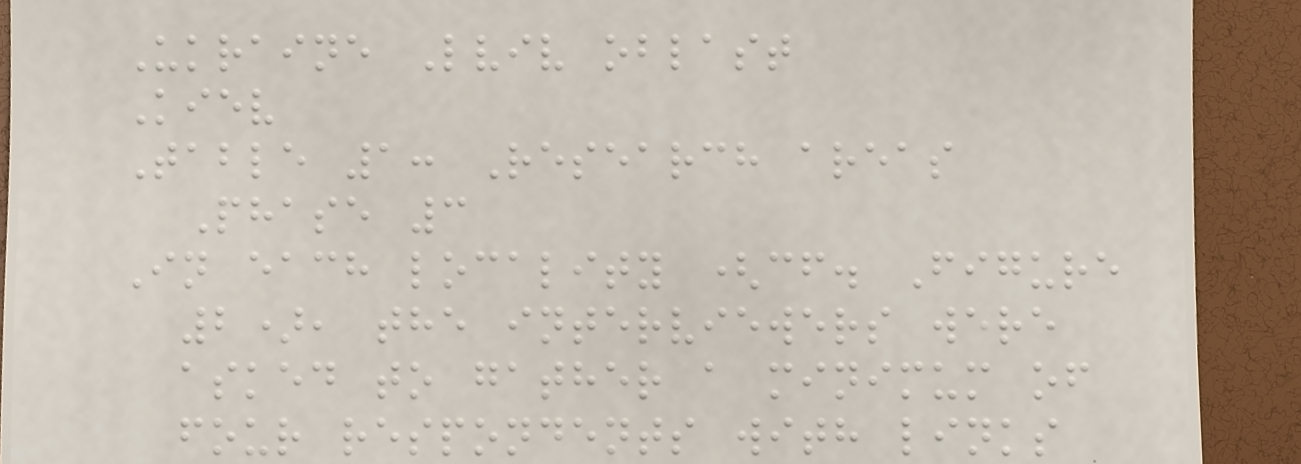Ukraine Lviv oblast
Kiev
Table 1: Research areas
Phase 3
In each locality (cf. Figure
2), the interviewers were
asked to gather a minimum of
four respondents with links
